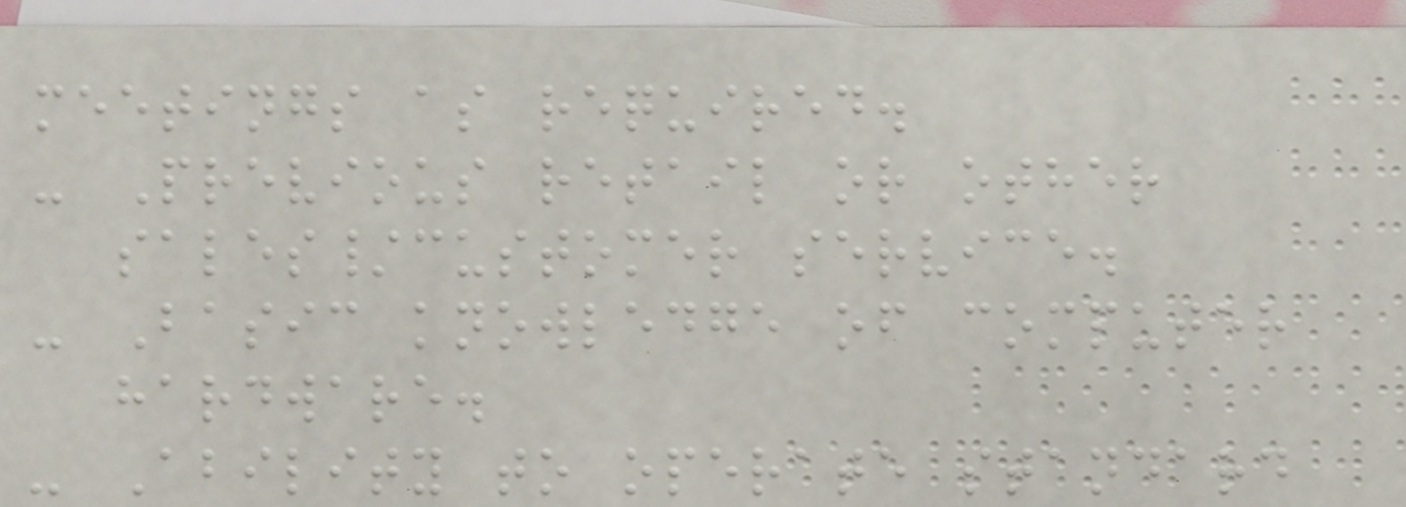meetings as required.
- Previous retail or other
sales/customer service.
- Basic knowledge of computer
hardware.
- Ability to operate standard
